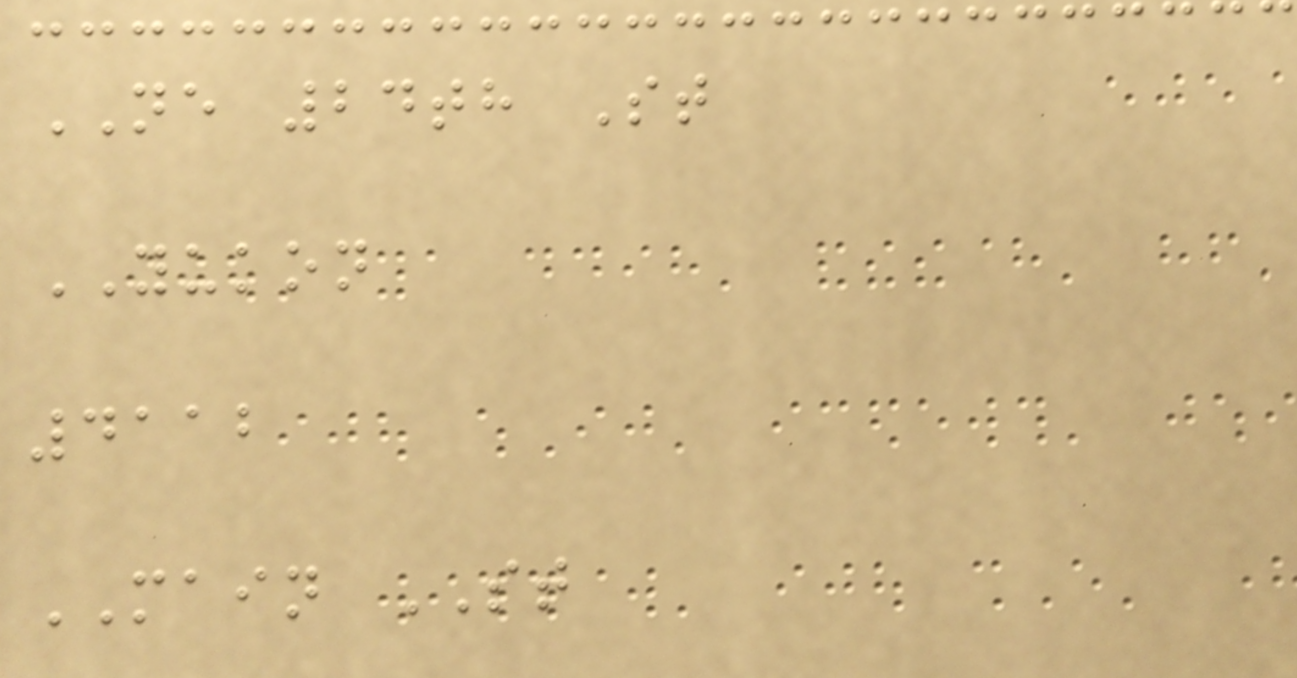NE 24th St
YUKON
4112
MAIN ST
